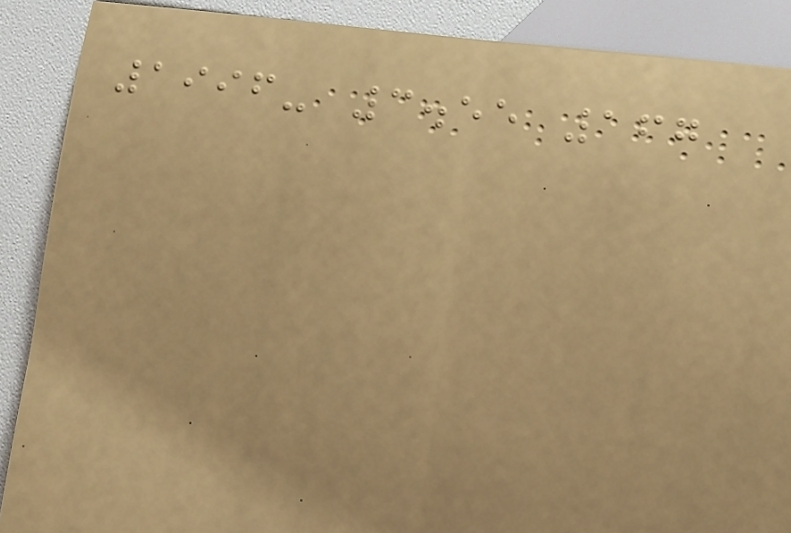1996- 3.55 167
